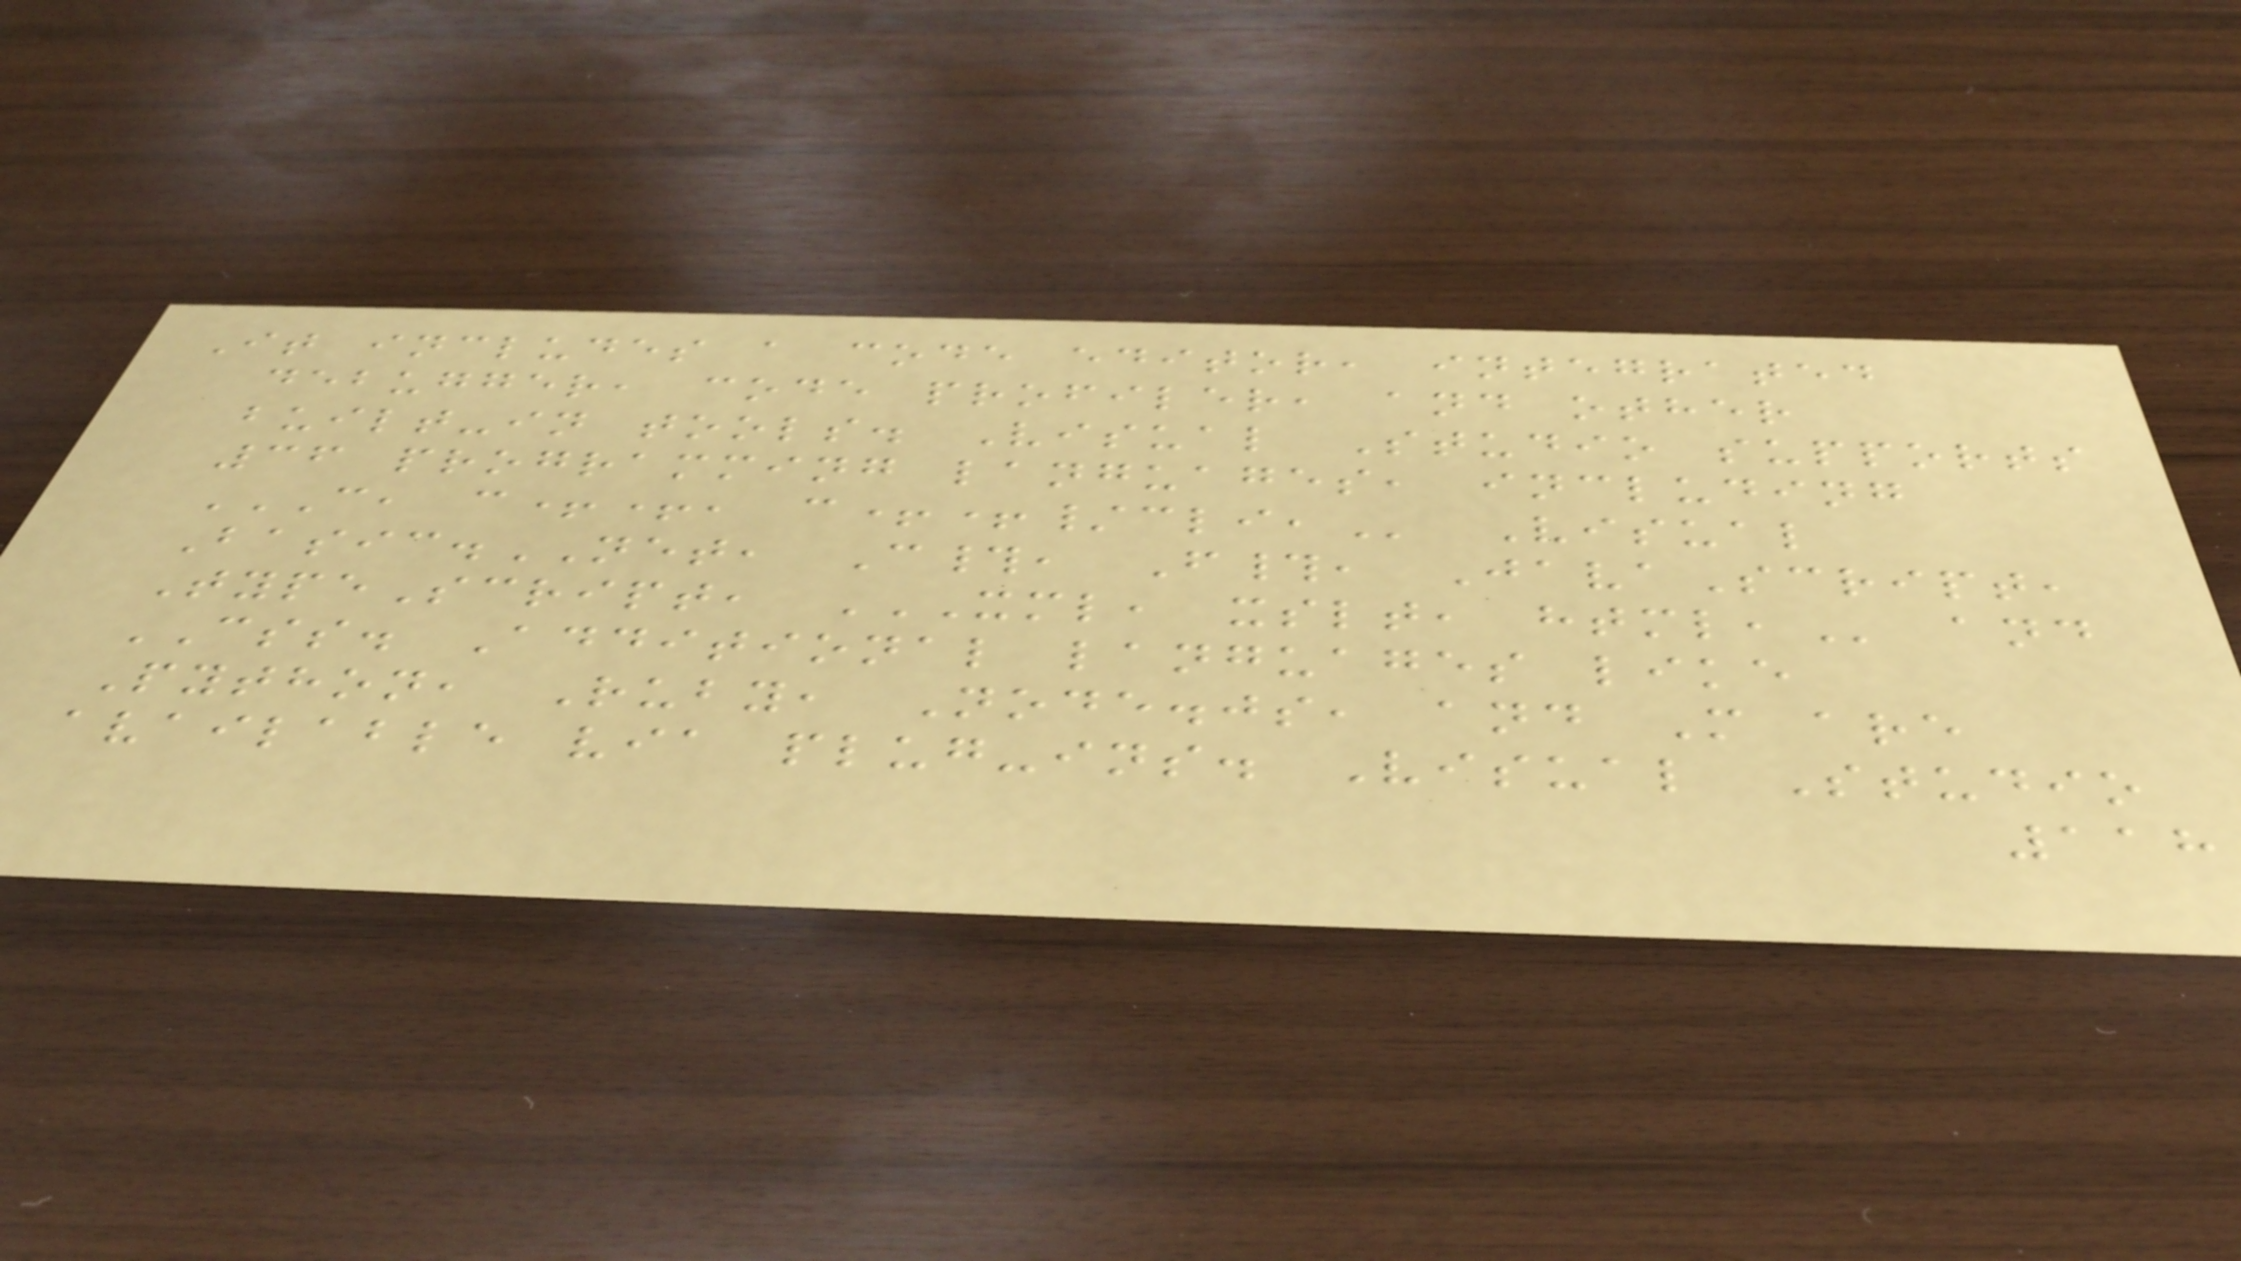It includes a code editor, integrated
debugger, code profiler, and other
built-in tools. Visual Studio supports
36 programming languages, including
C, C++, C++/CLI, Visual
Basic.NET, C#, F#, JavaScript,
TypeScript, XML, XSLT, HTML, and
CSS. Additional languages like
Python, Ruby, Node.js, and M are
available via plug-ins. Visual Studio
118
